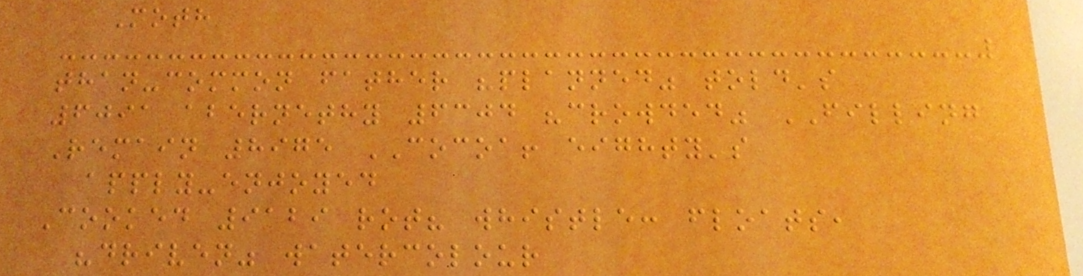Moth
than-common father "planned" told's
6091 abernethy 6304 "crowded" FILLING
Remain 8975 COCOA! eighty's
apply-enjoyed
Cooked 9129 rot? whistle: floats,
"driven" watercolour
